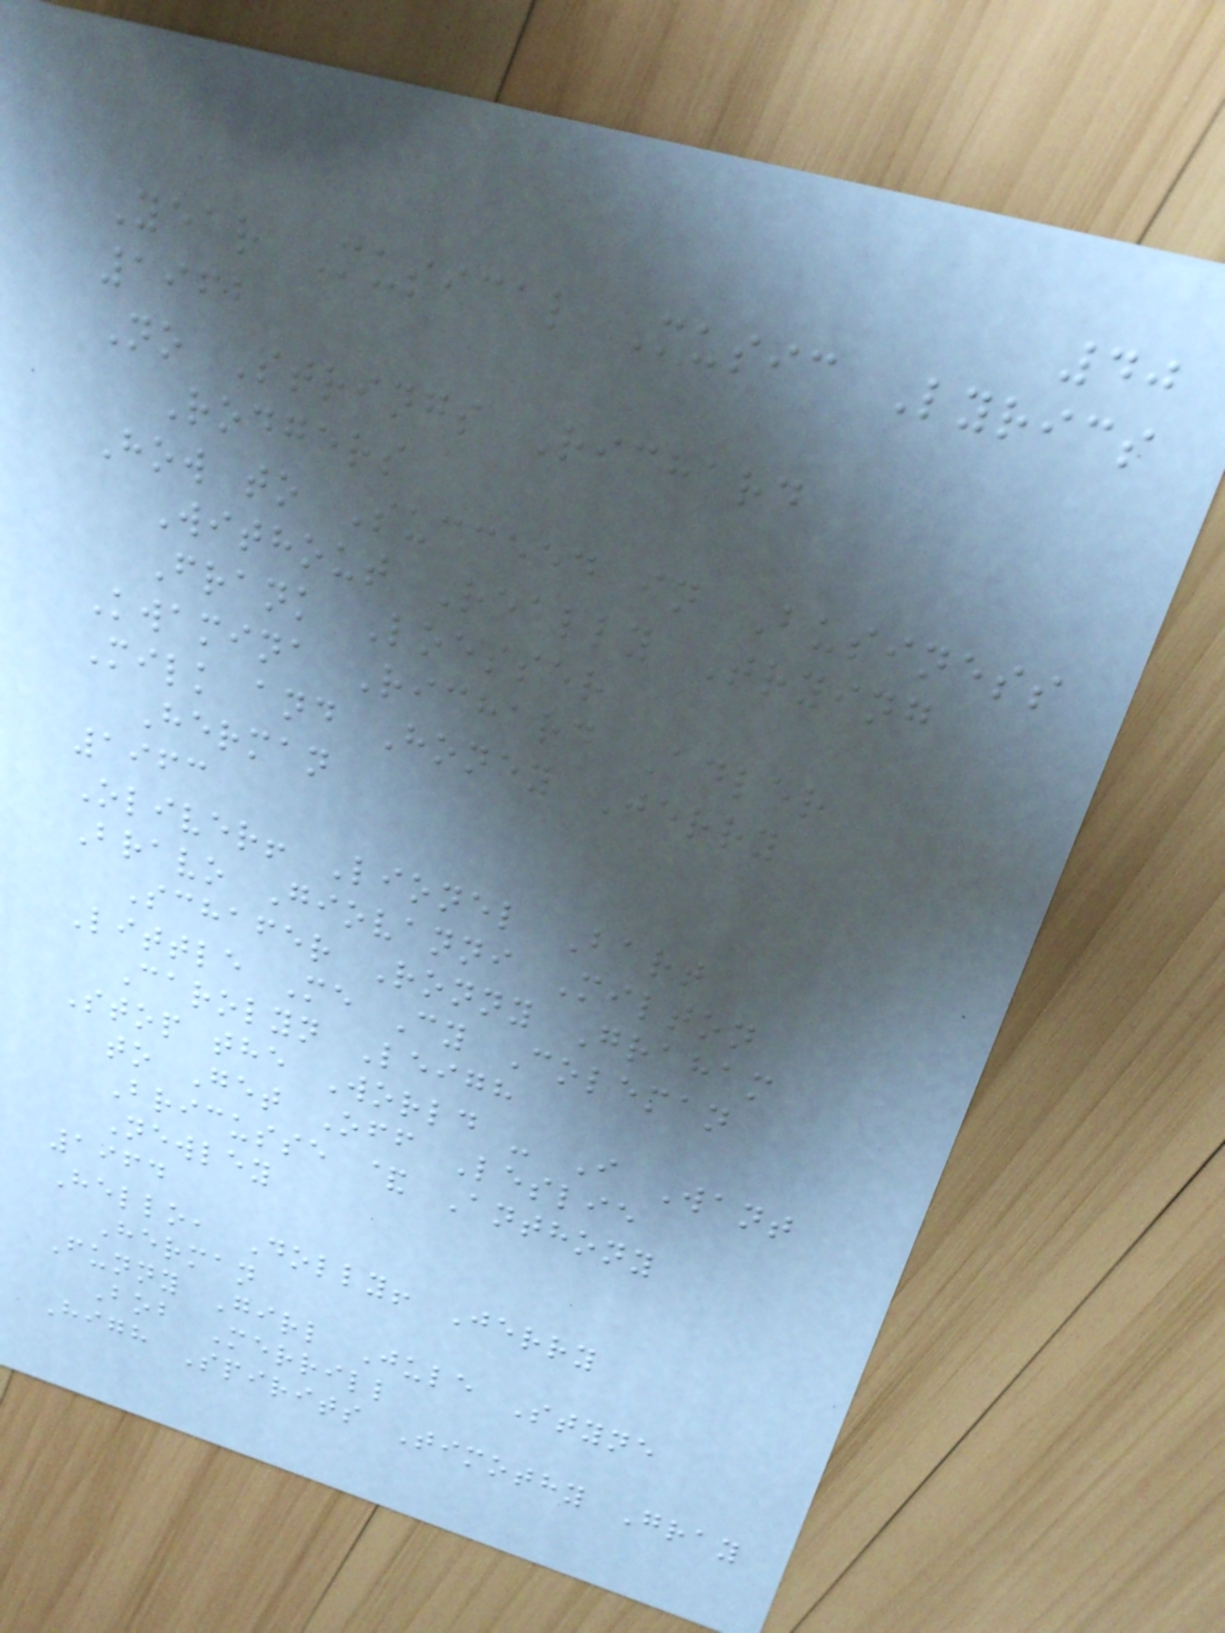40
Year Musical Music Lyrics
1962
No Strings Richard
Rodgers
How to Succeed in Business
Without Really Trying
Frank Loesser
Kwamina Richard Adler
Milk and Honey Jerry
Herman
1963
Oliver! Lionel Bart
Bravo Giovanni Milton
Schafer Ronny Graham
Little Me Cy Coleman
Carolyn Leigh
Stop the World - I Want
to Get Off Leslie
Bricusse & Anthony
Newley
1964
Hello, Dolly! Jerry
Herman
Funny Girl Jule Styne
Bob Merrill
High Spirits Timothy Gray
